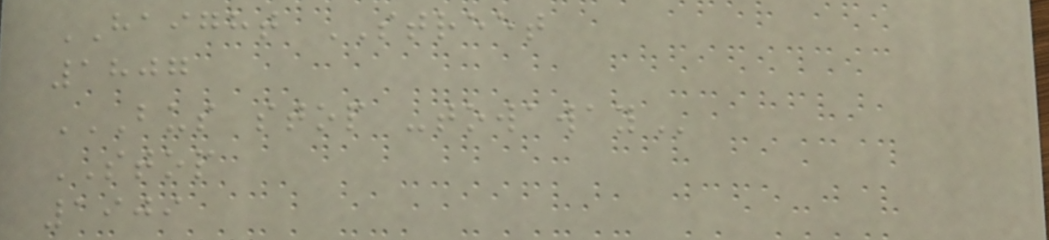HAIGHT STREET
1807
BUS STOP -TOWAWAY
STOP
1909
